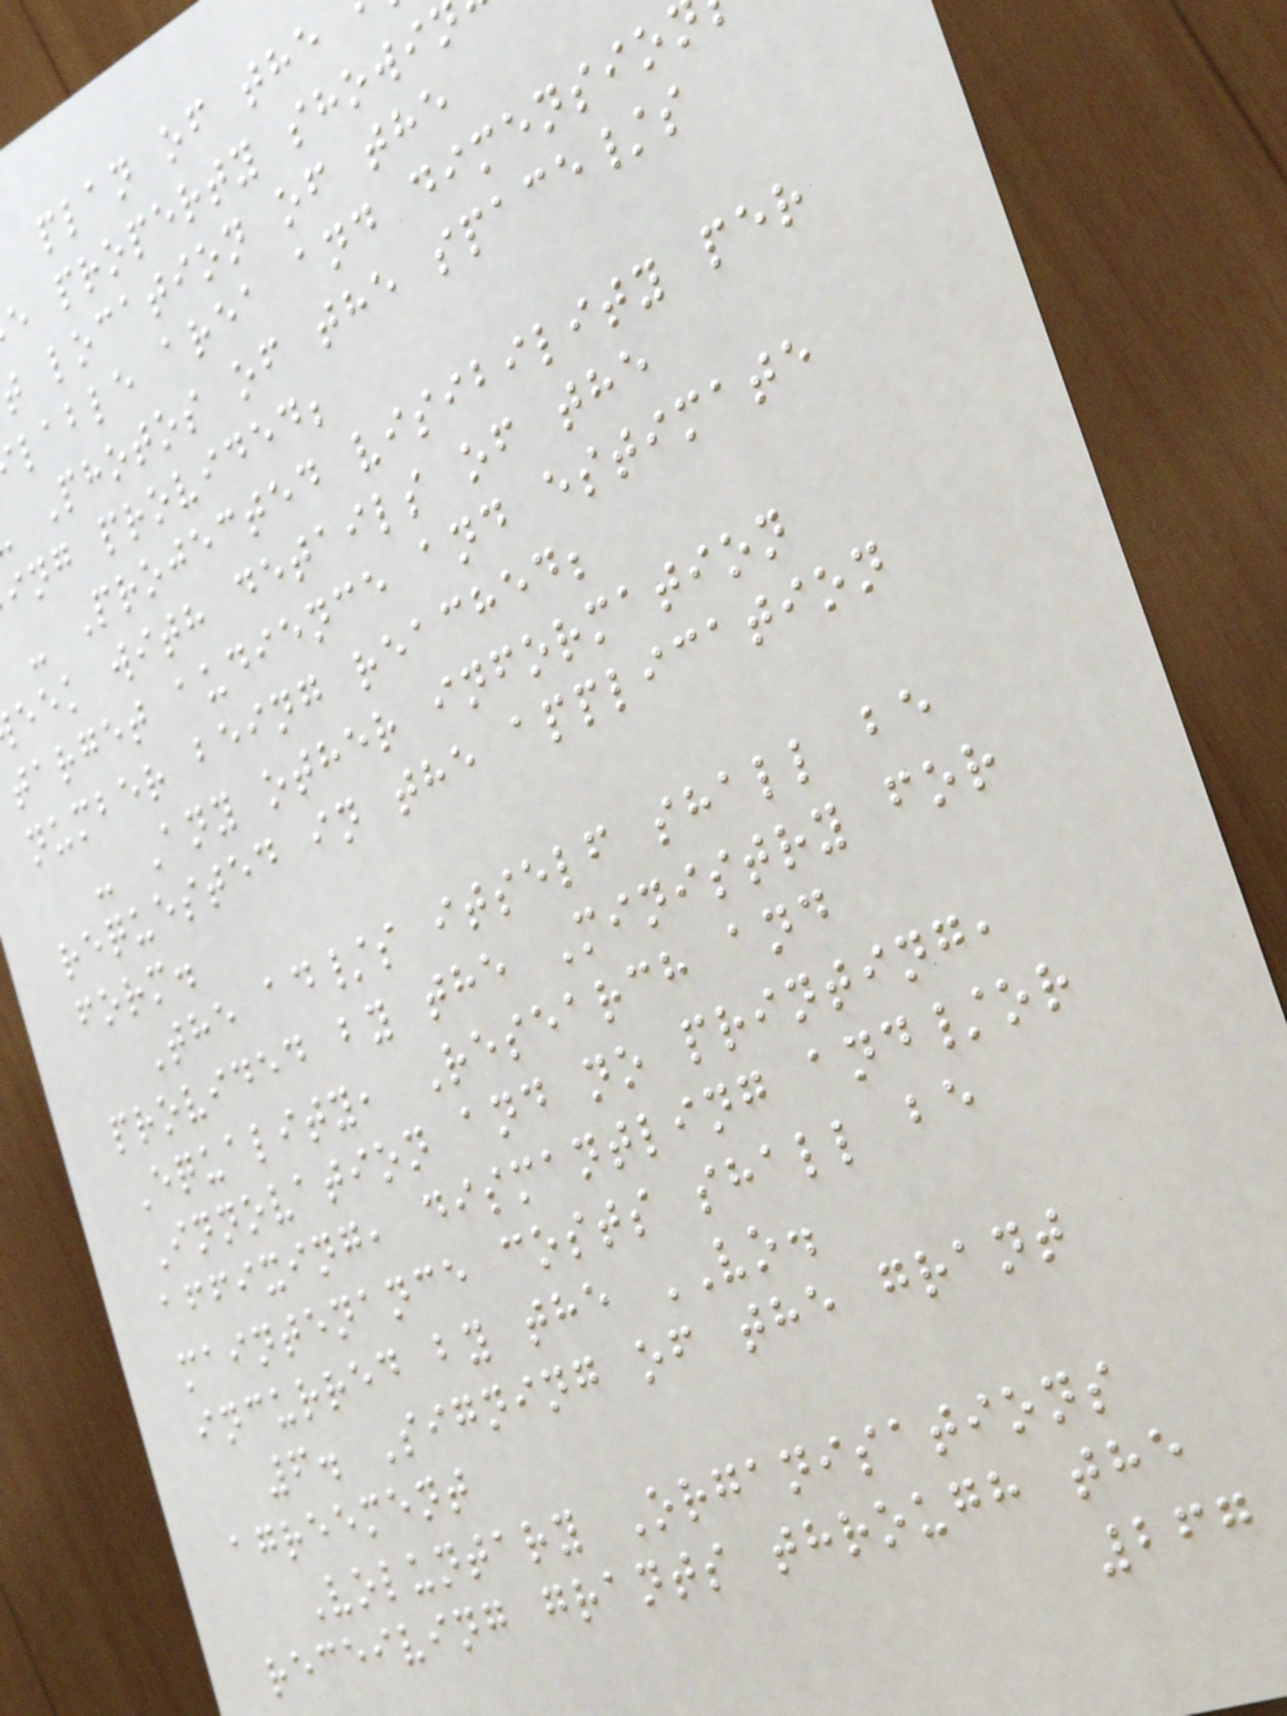plan of the
e property showi
t location of the
lable area and dimensio
Photos of the space/s
ing provided;
- Projected visibility per
eek with details of the
target audience and estimate
number being reached;
- Any other information
requested in the application
form.
The ad/s itself shall be
provided by the Ministry for
Equality, Research and
Innovation and no printing,
affixing, dismantling and/or
maintenance costs shall be
incurred by the VO.
6. Signing of the grant
agreement
Voluntary Organisations
receiving grants through the
267
